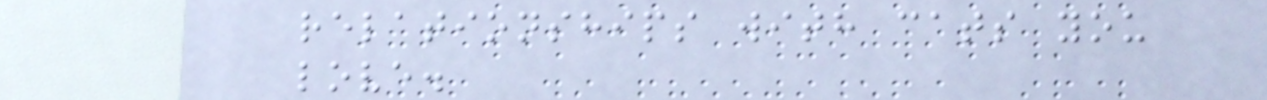relationships with cats you
love.
